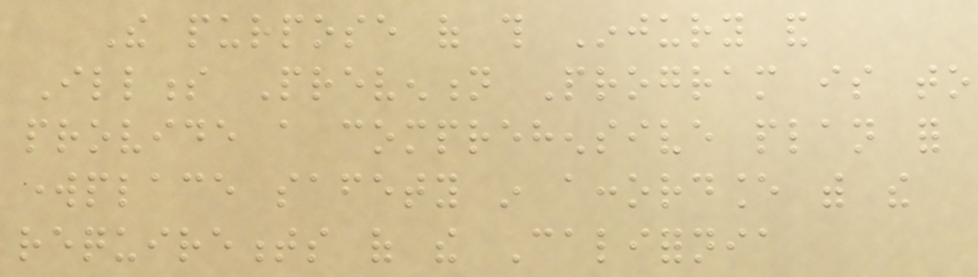The purpose of this Injury and
Illness Prevention Program is to
provide a comprehensive plan for
workplace safety in accordance with the
requirements of the California
